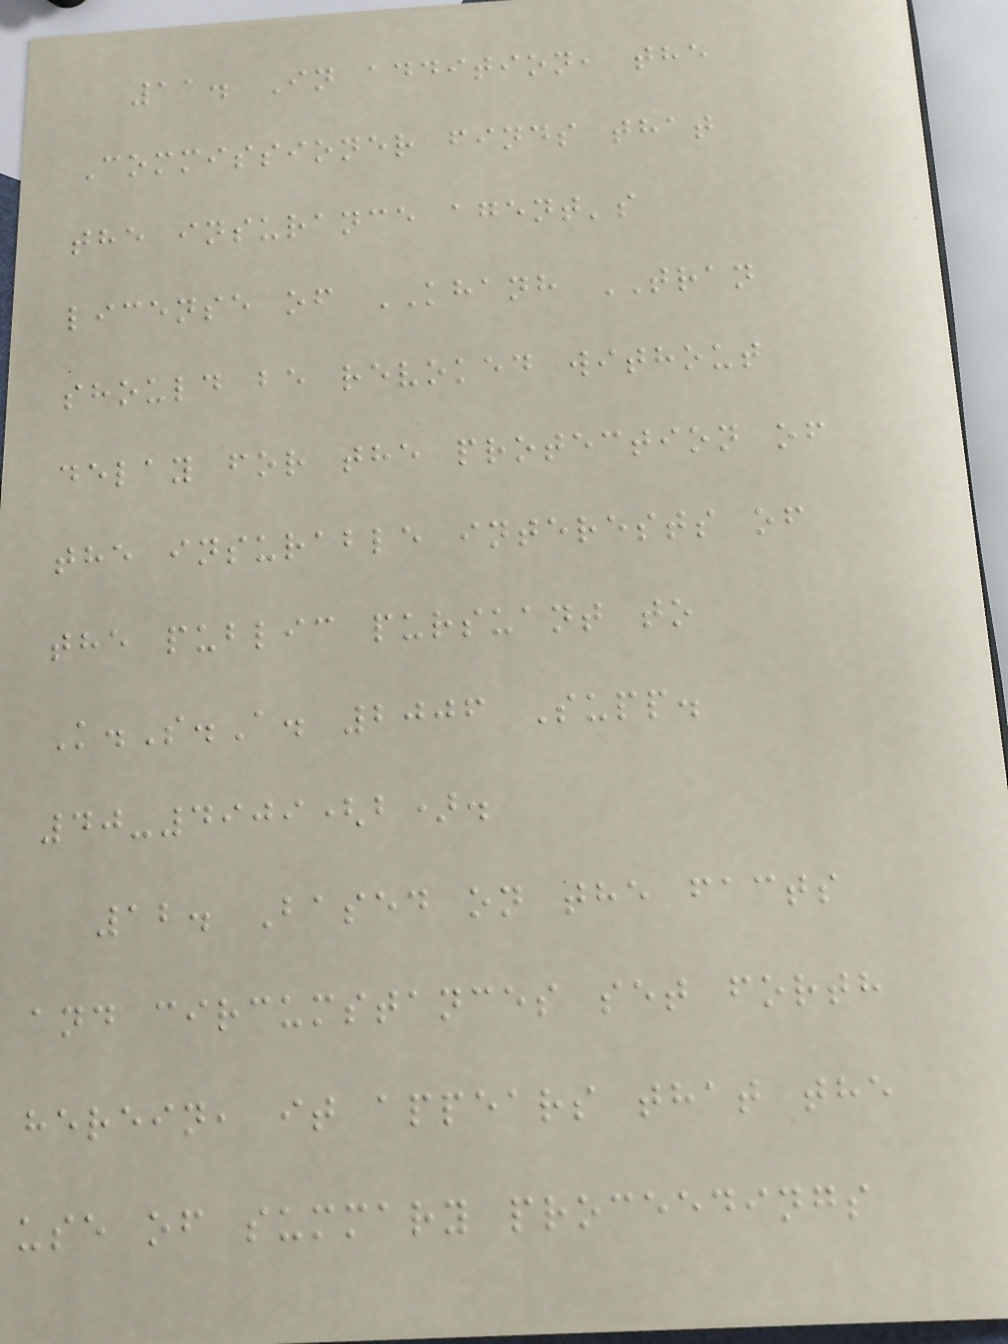11. In addition, the
Commissioner finds that
the insurance agent's
license of KHANH TRAN
should be revoked without
delay for the protection of
the insurable interests of
the public pursuant to
K.S.A. 2006 Supp.
40-4909(b).
12. Based on the facts
and circumstances set forth
herein, it appears that the
use of summary proceedings
